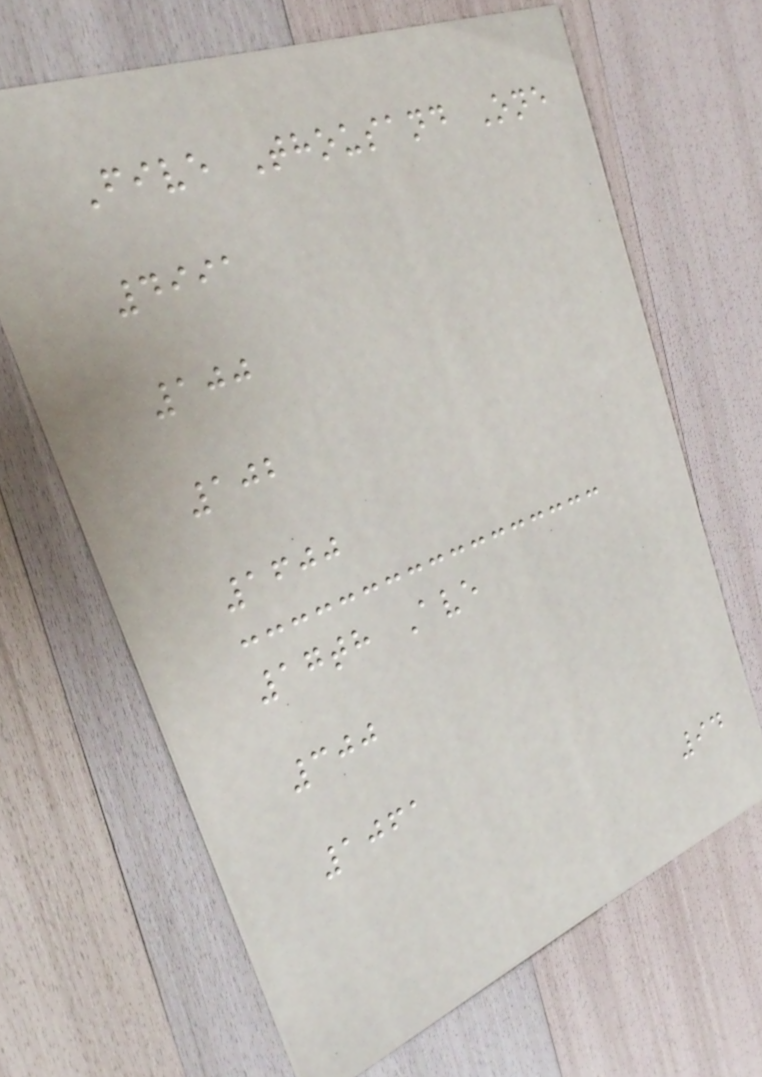Five Thousand One
4991
100
102
1600
17th Ave
300
1061
94
